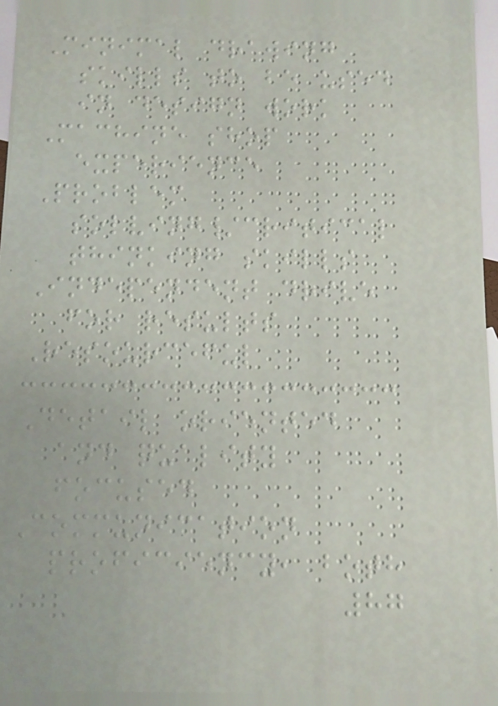Minimal drawing
skills to be used
in design work
Machine shop
experience
Problem
solving/critical
thinking skills
Independent drive
for results
Resourceful
Detail oriented
and quality
focused
Communication
proficiency, both
87
